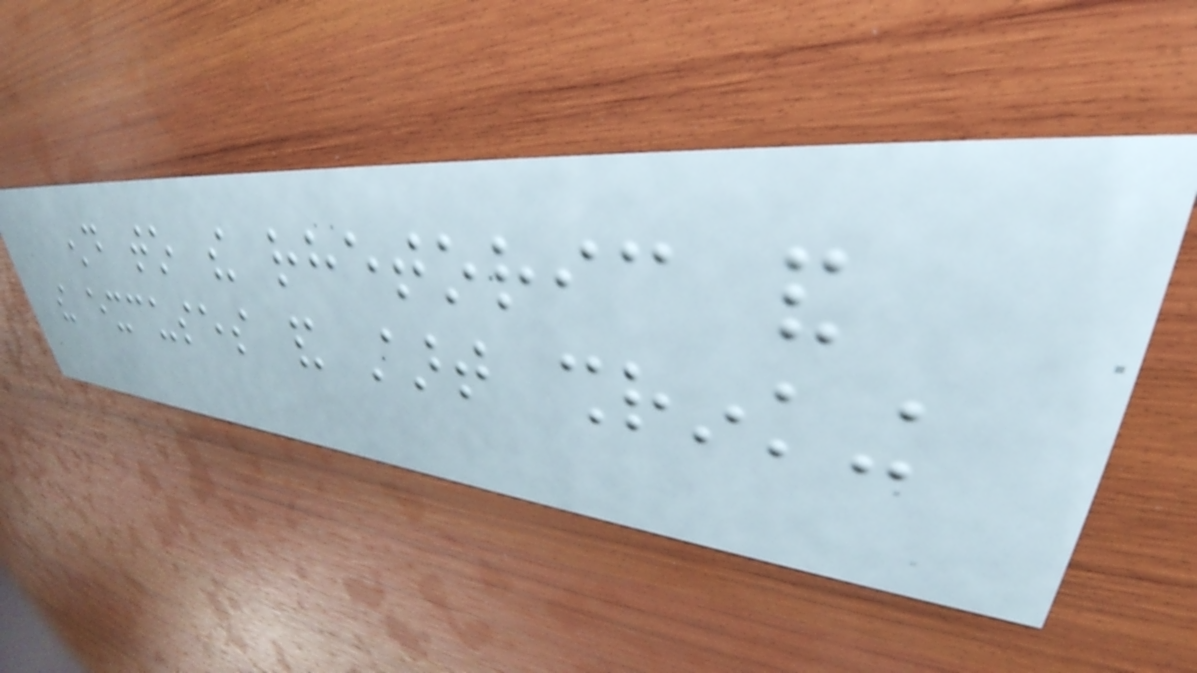end to the rhetoric and
the excuses and start shrinking
